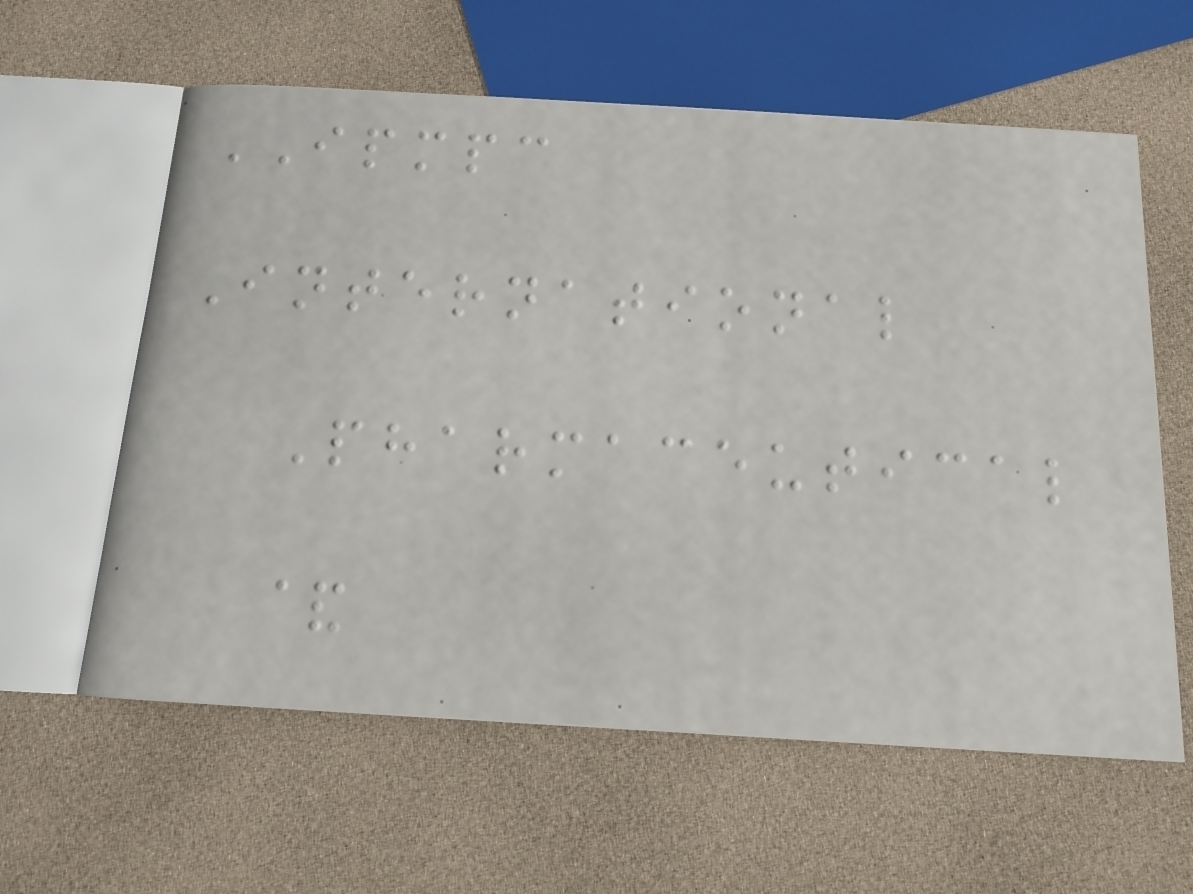IPMPC
International
Pharmaceutical
&
